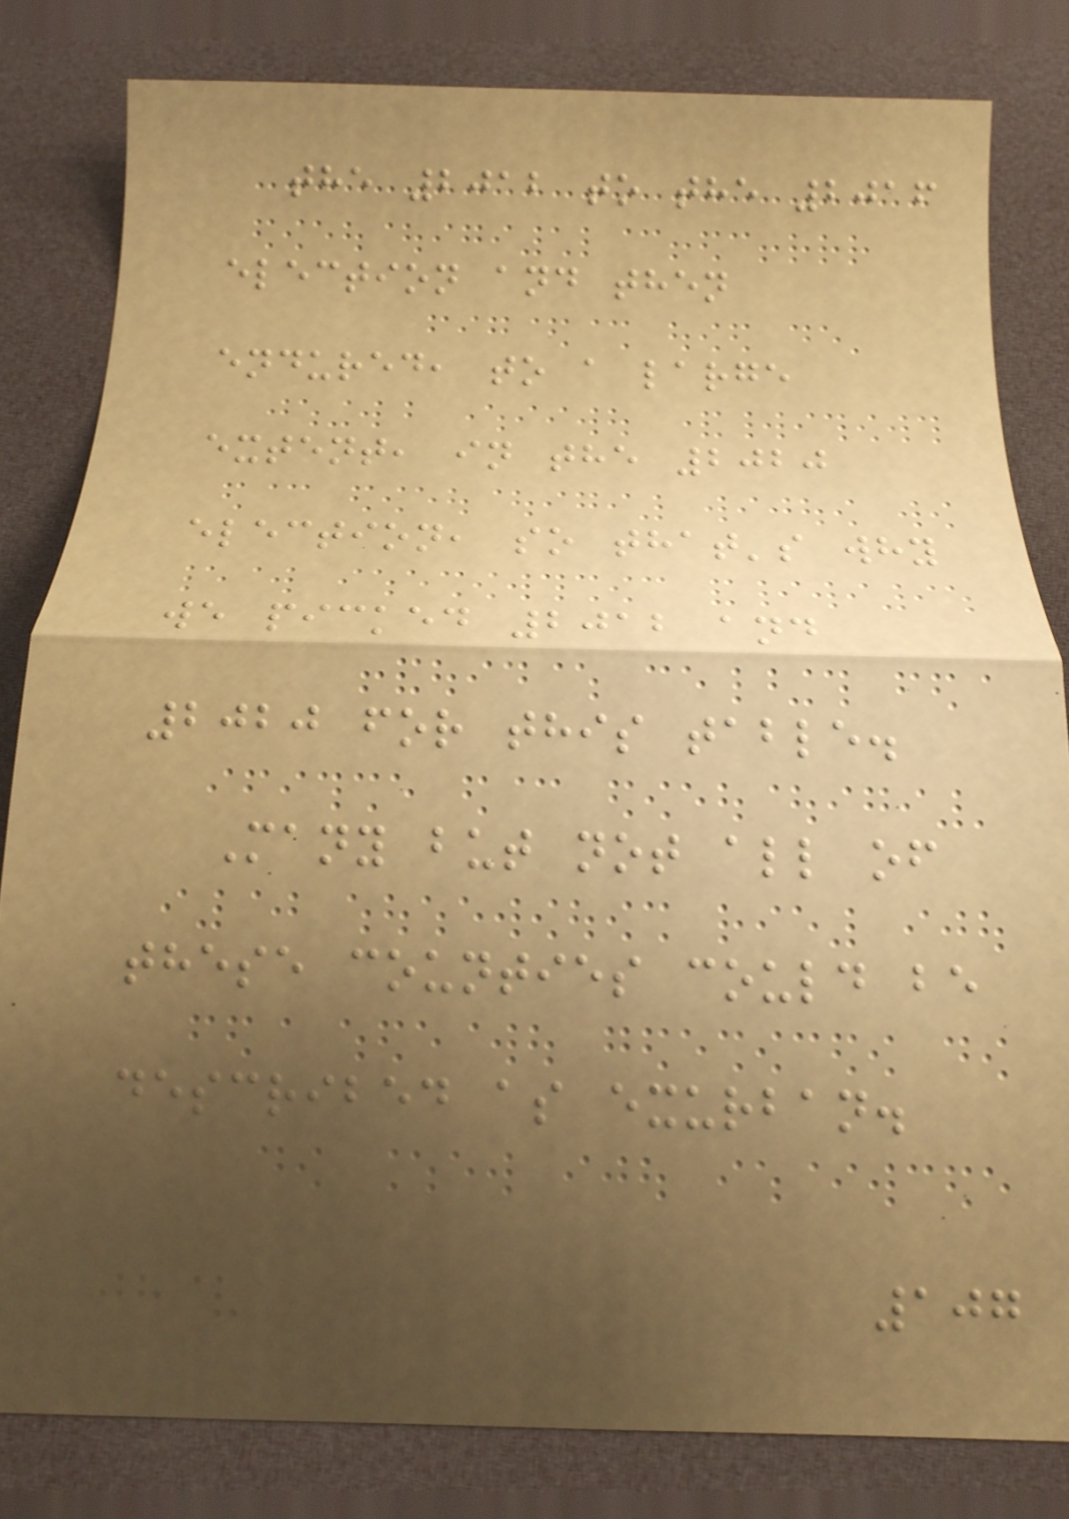the 2012 to the 2016
election and then
endured, to a large
extent, in the 2020
election, so that's why
we picked 2012 and
2020 for this table.
Many but not all of
these counties could be
described as exurban.
107
